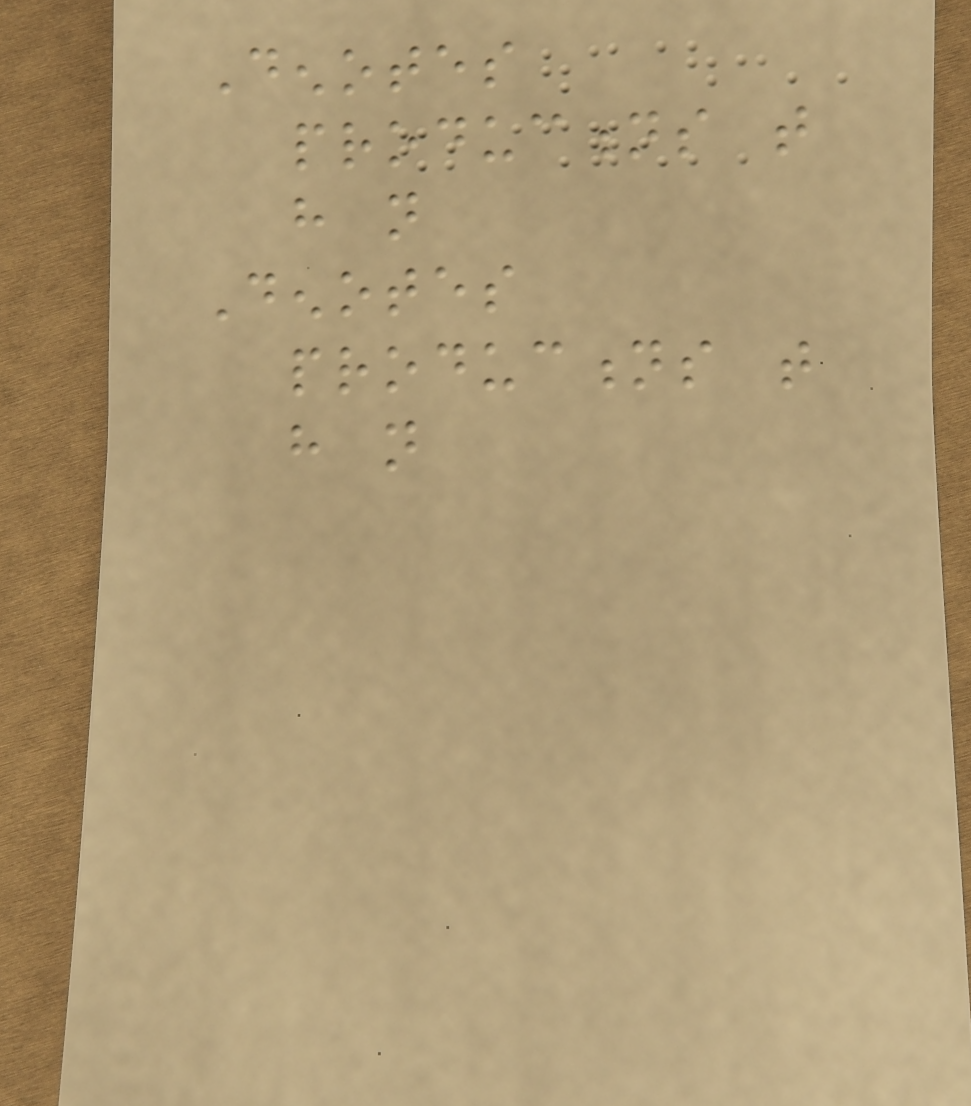Denotes
productions that
have not
Denotes
productions that
have not
